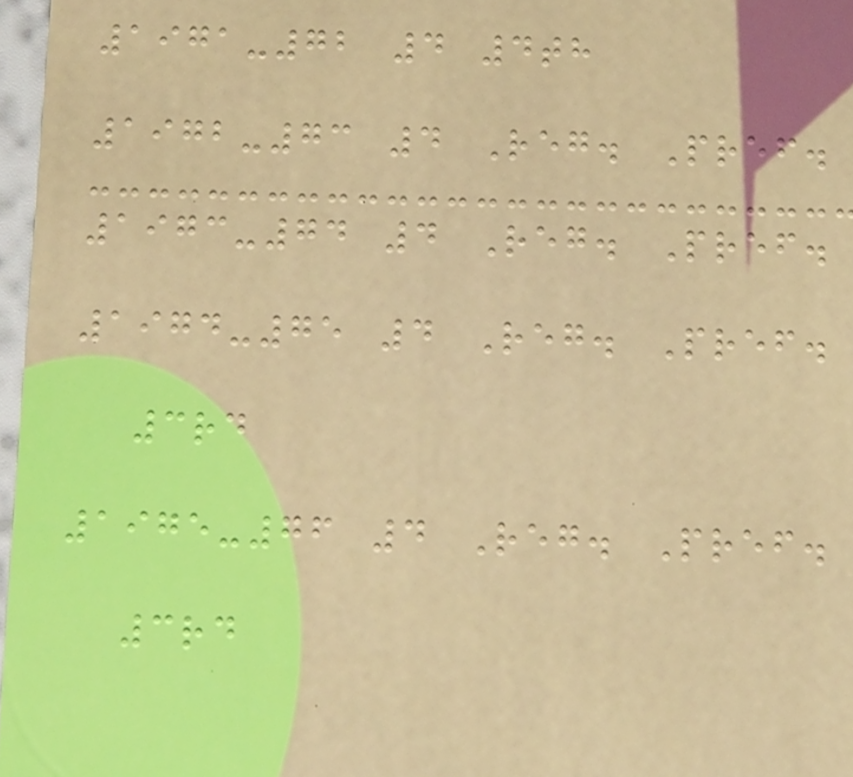1971-72 4 4th
1972-73 4 Reg. Pref.
1973-74 4 Reg. Pref.
1974-75 4 Reg. Pref.
3rd
1975-76 4 Reg. Pref.
3rd
